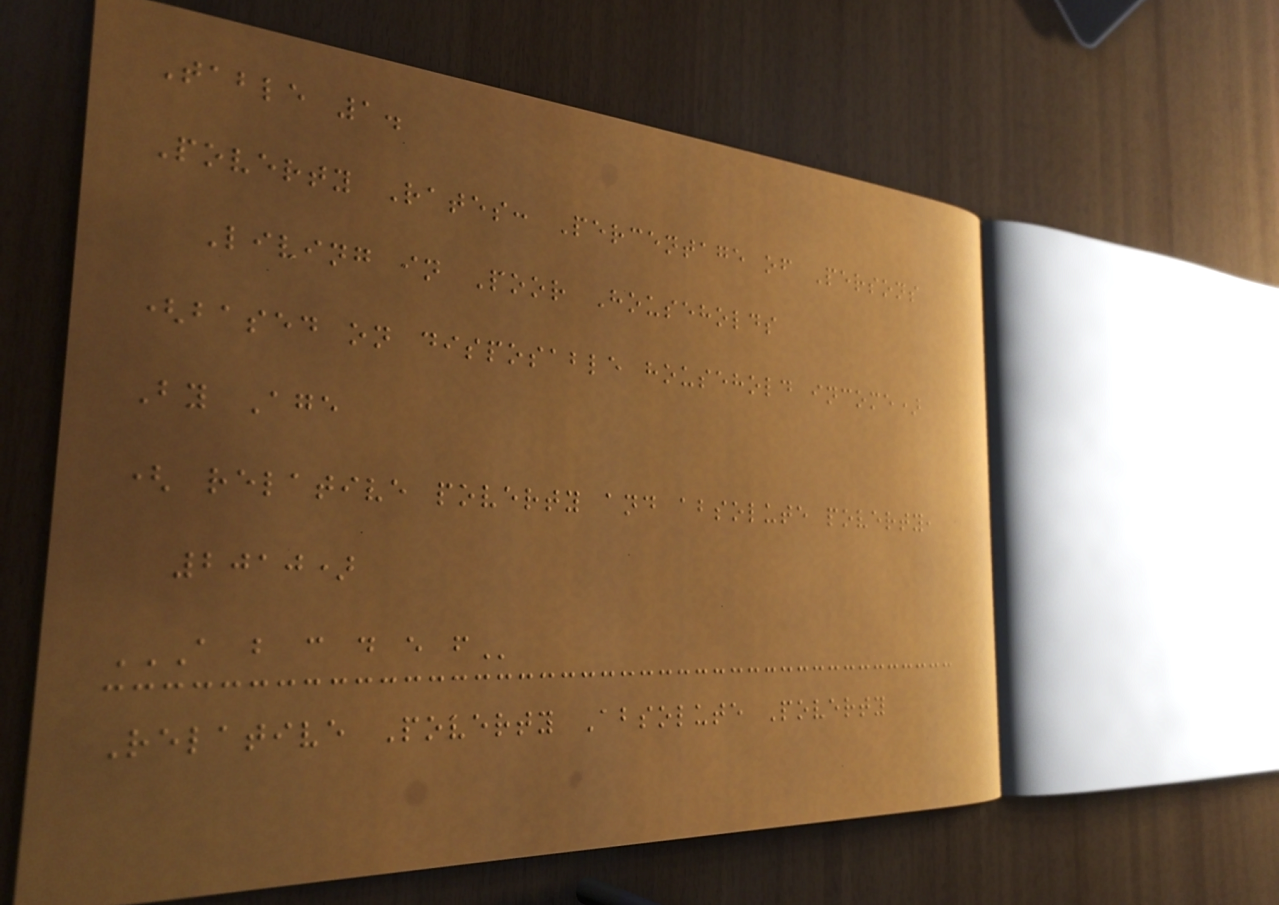Table 1.
Poverty Rates: Percentage of Persons
Living in Poor Households
(based on disposable household income)
By Age
( relative poverty and absolute poverty,
2010)
A B C D E F
Relative Poverty Absolute Poverty
